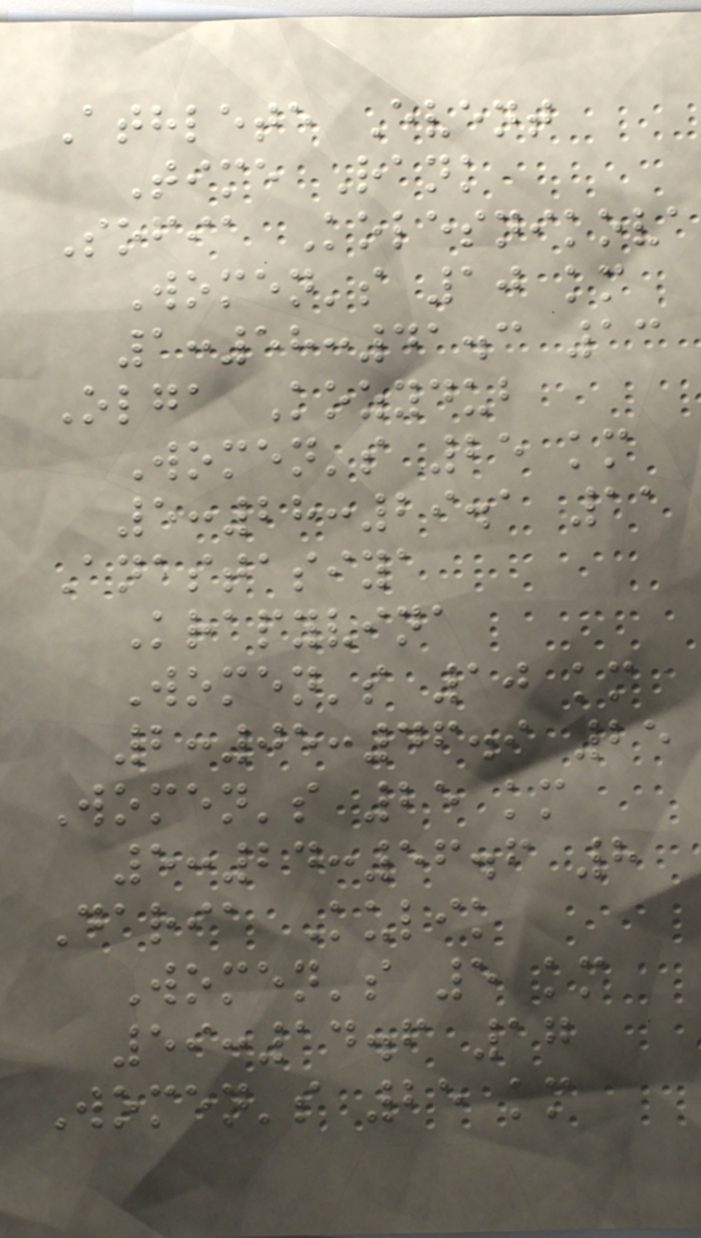Athlete Event
Time Rank
Sofia Kolesnikova
Women's 10 km
1:58:41.3 13
Olga Kozydub
Women's 25 km
5:28:29.1 11
Anastasiya
Krapyvina
Women's 10 km
2:05:46.9 25
Women's 25 km
5:24:56.6 8
Daria Kulik
Women's 5 km
59:14.6 17
Women's 25 km
